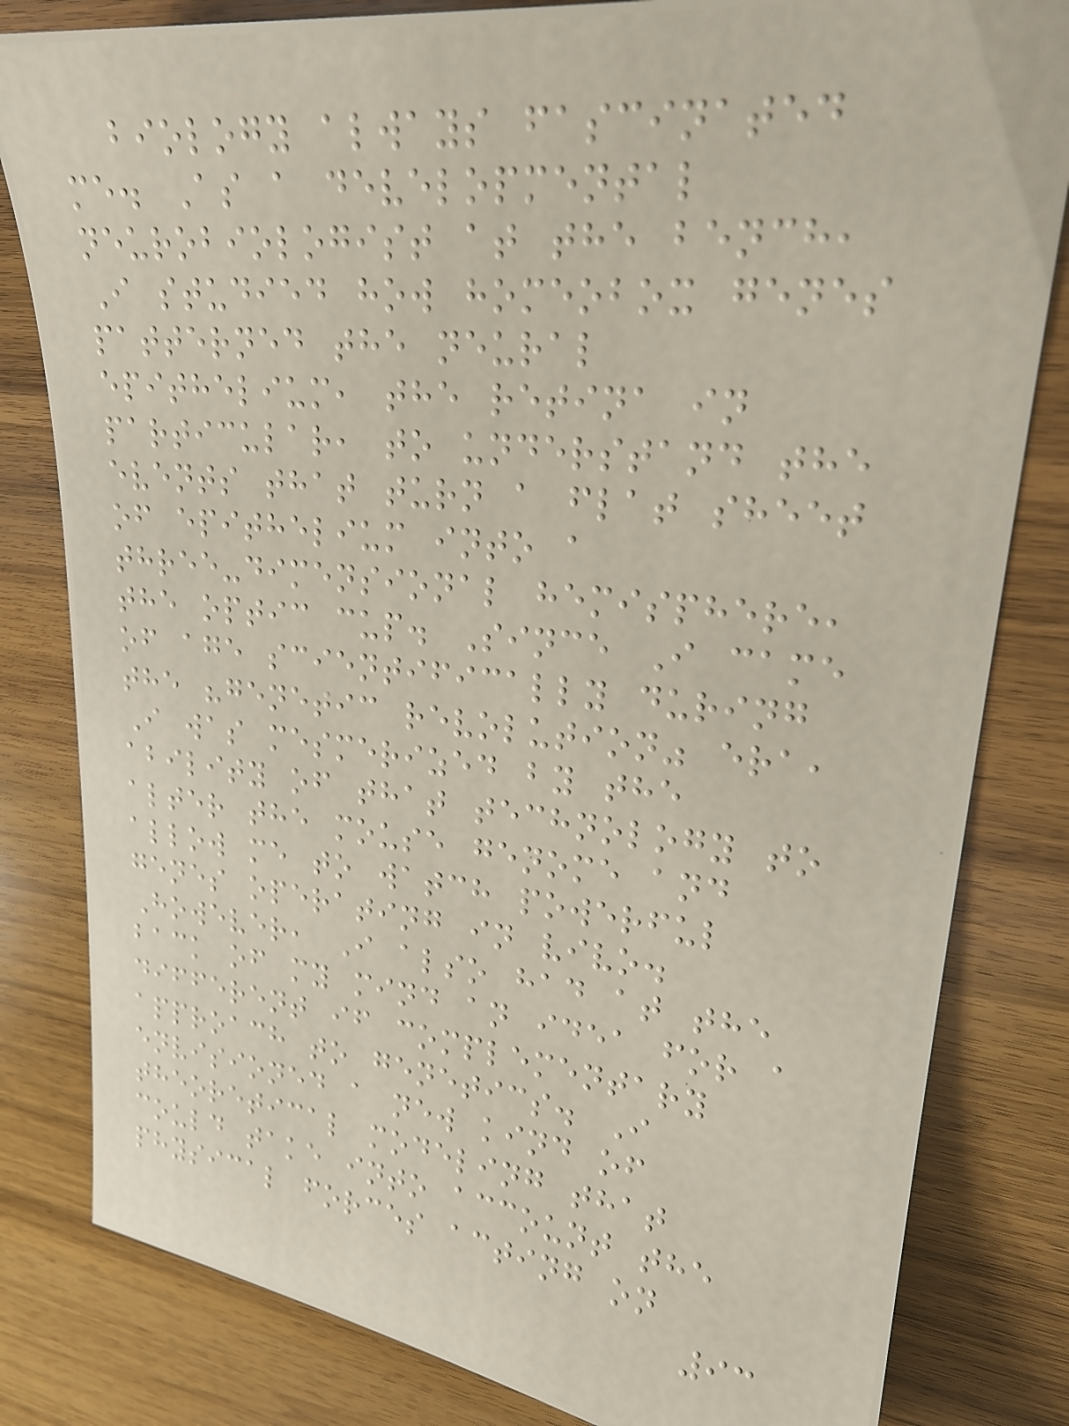biology always fascinated
me. As a developmental
neurobiologist at the bench,
I studied how homeobox genes
patterned the neural
epithelium, the retina in
particular, to understand the
events that turn a flat sheet
of epithelium into a
three-dimensional hemisphere,
the optic cup. Since I came
of age scientifically during
the "genetic revolution" era,
I was mesmerized by the
ability of that technology to
alter the mouse genome and
allow me to watch powerful
genes operating in vivo.
However, I also had at the
back of my mind an idea for a
different if complementary
approach to genetics. I
envisioned a new kind of
theoretical modeling that
could take into account the
physical forces acting on
93
